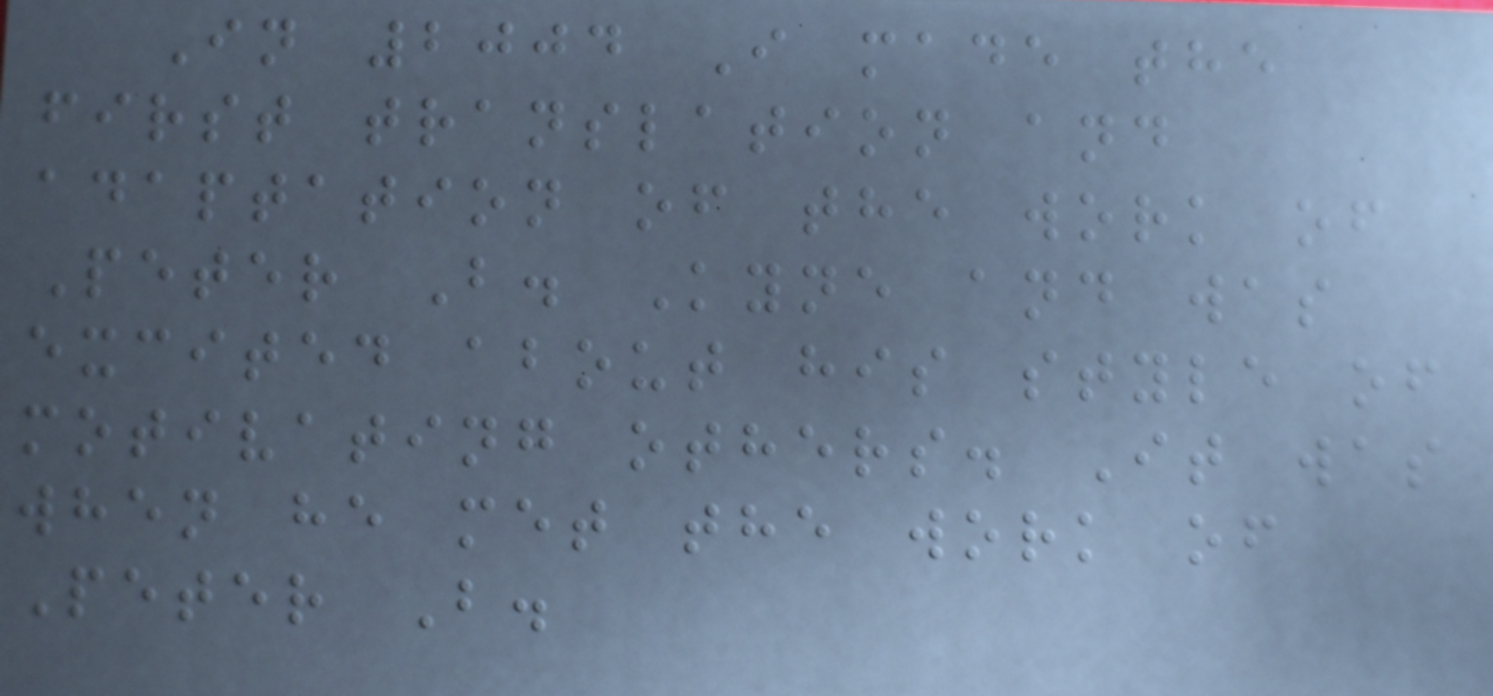In 2004 I made the
first translation and
adaptation of the work of
Peter B. Kyne and was
excited about his style of
motivating others. It was
when he met the work of
Peter B.
